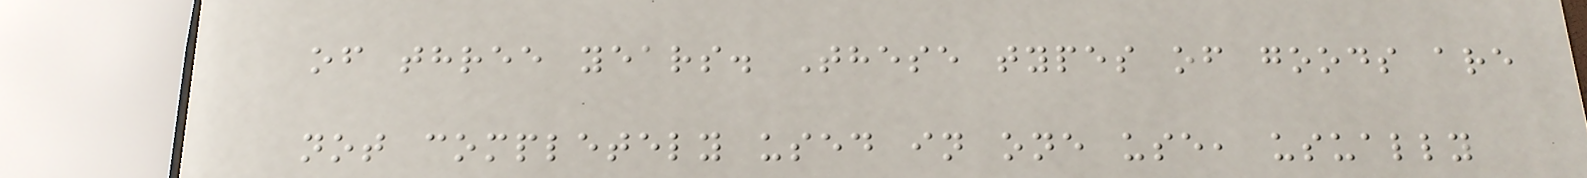of three years. These types of goods are
not completely used in one use, usually
